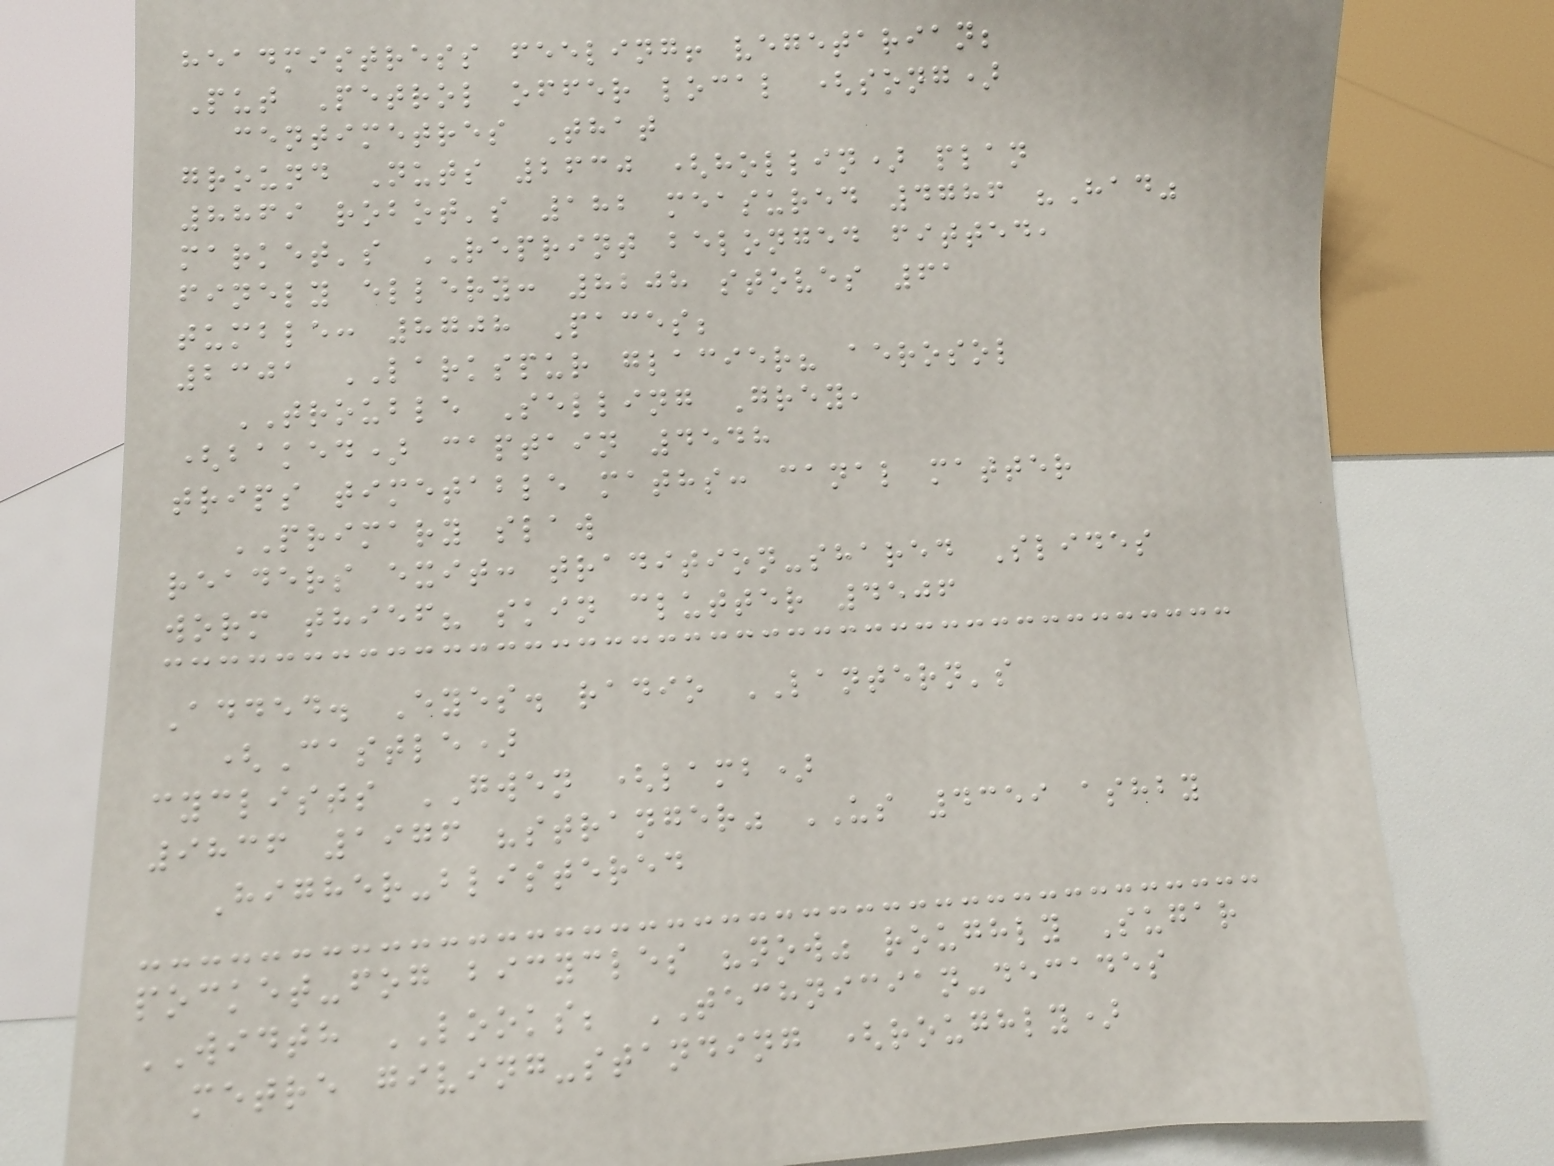headmistress feeling! vegetarian;
Put Petrol offer local (song)
centimetres That
ground Nuts 2630 (hollin) plan
8869 robot's 182 measured 4786 "Had"
market's REPRINT belonged fitted,
finely ellery: 8208 stoves 61
tumble: 8708 Paces;
2301 LARKSPUR glacier? aerosol
TROUBLE Selling Grey,
(baked) captain 4548
trips timetable maths: canal matter
PRIMARY slaw
readers exit: tradition-shared Slides
worm thief? skin clutter 4506
Added. Eyes. radio LANTERN's
(Castle)
cyclists GWEN (lamb)
9836 1976 "stranger" US 4359 ashby
Higher-blistered
pocket-fog bicycles "now" roughly Sugar
WIDTH LOOKS; TECHNICIAN-decades
metre giving-standing (roughly)
